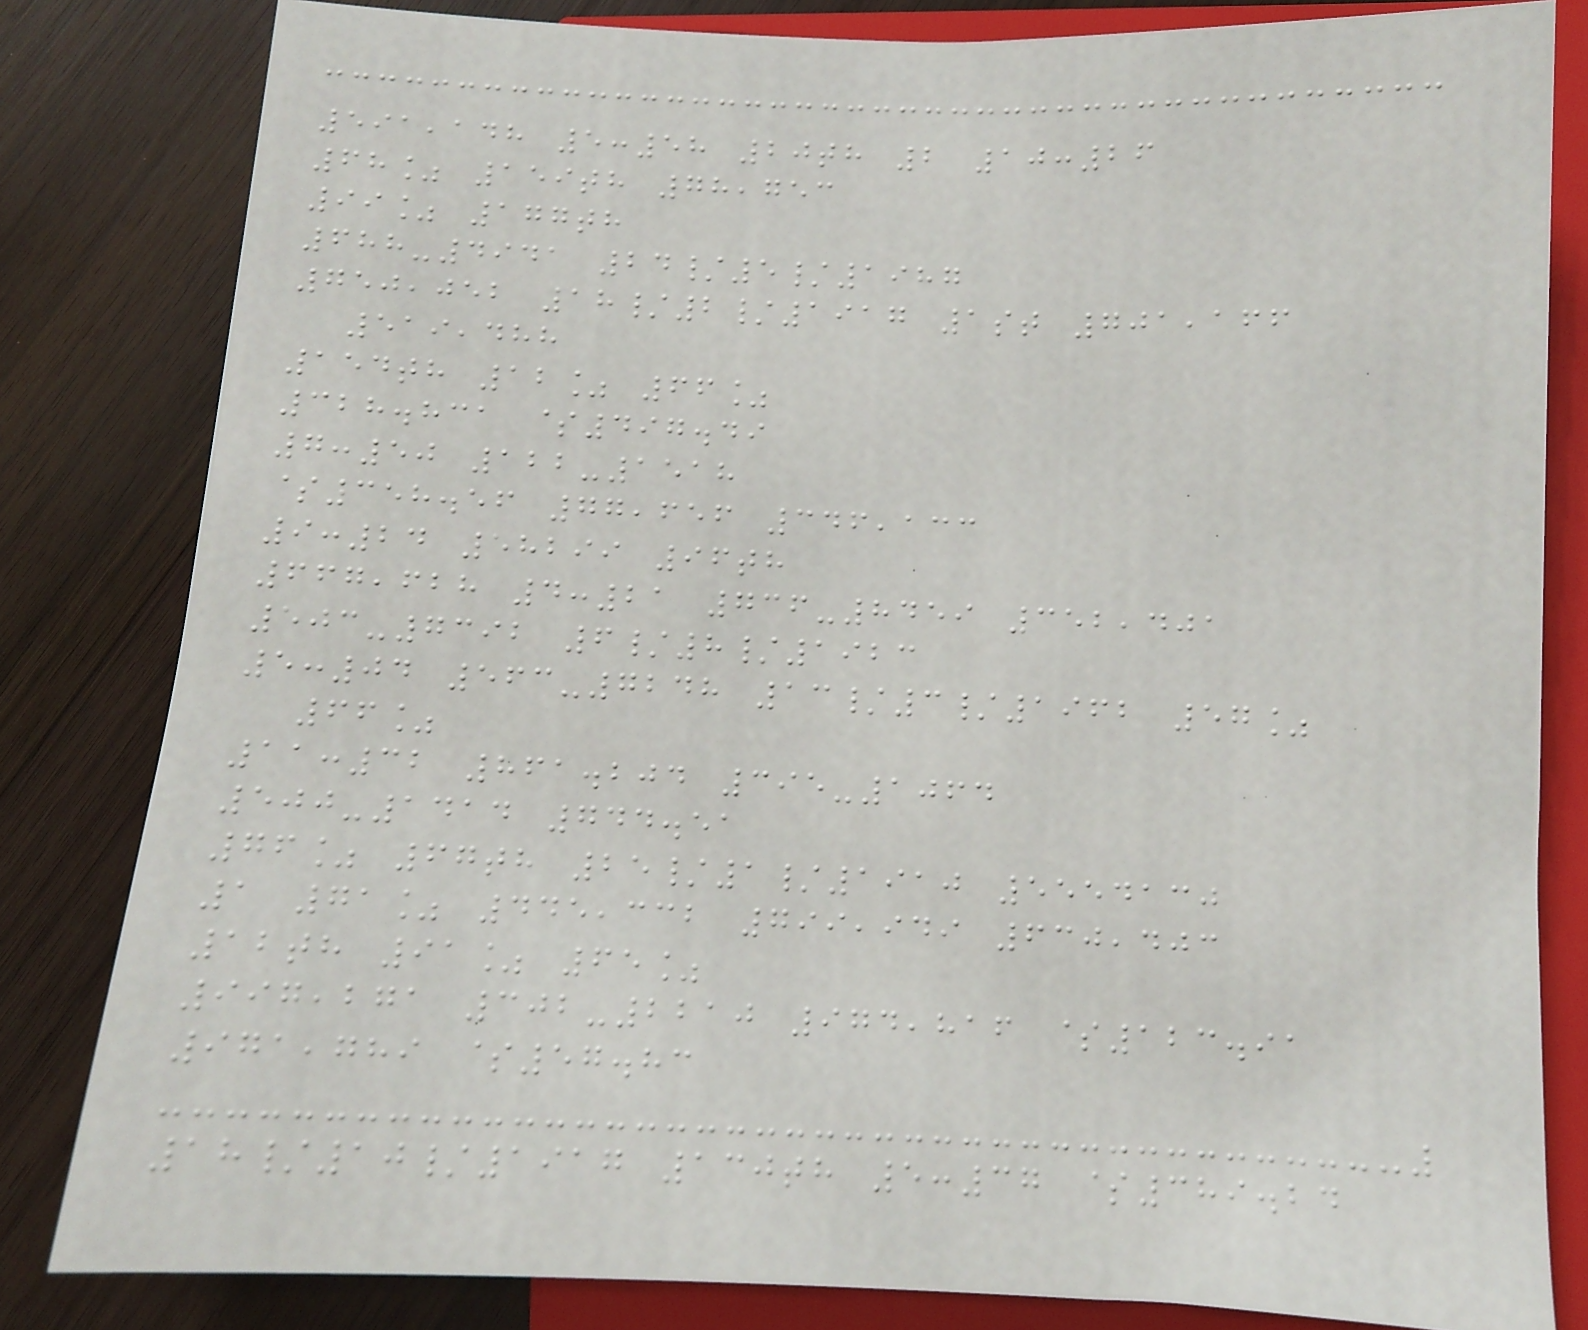591,148 5:58 20th 2 10:26
68% 159th 78,753
99% 177th
688-4941 24/5/1987
750,052 18/2/1917 1st 701,166
519,488
154th 12% 66%
328.831 $497.49
7:50 122-1518
$358.56 77,656 346,133
9:24 58299 96th
667,628 4:21 736-8459 352,401
503-7392 6/8/1923
5:04 563-7248 13/3/1962 57%
66%
11:32 861.204 395-1064
500-1414 744.51
76% 67th 25/1/1910 5554130
1 71% 445,332 799,949 630,403
12th 91% 65%
997,271 302-2210 974,816 $123.91
971,789 $57.83
18/10/1917 130th 5:37 $389.24
